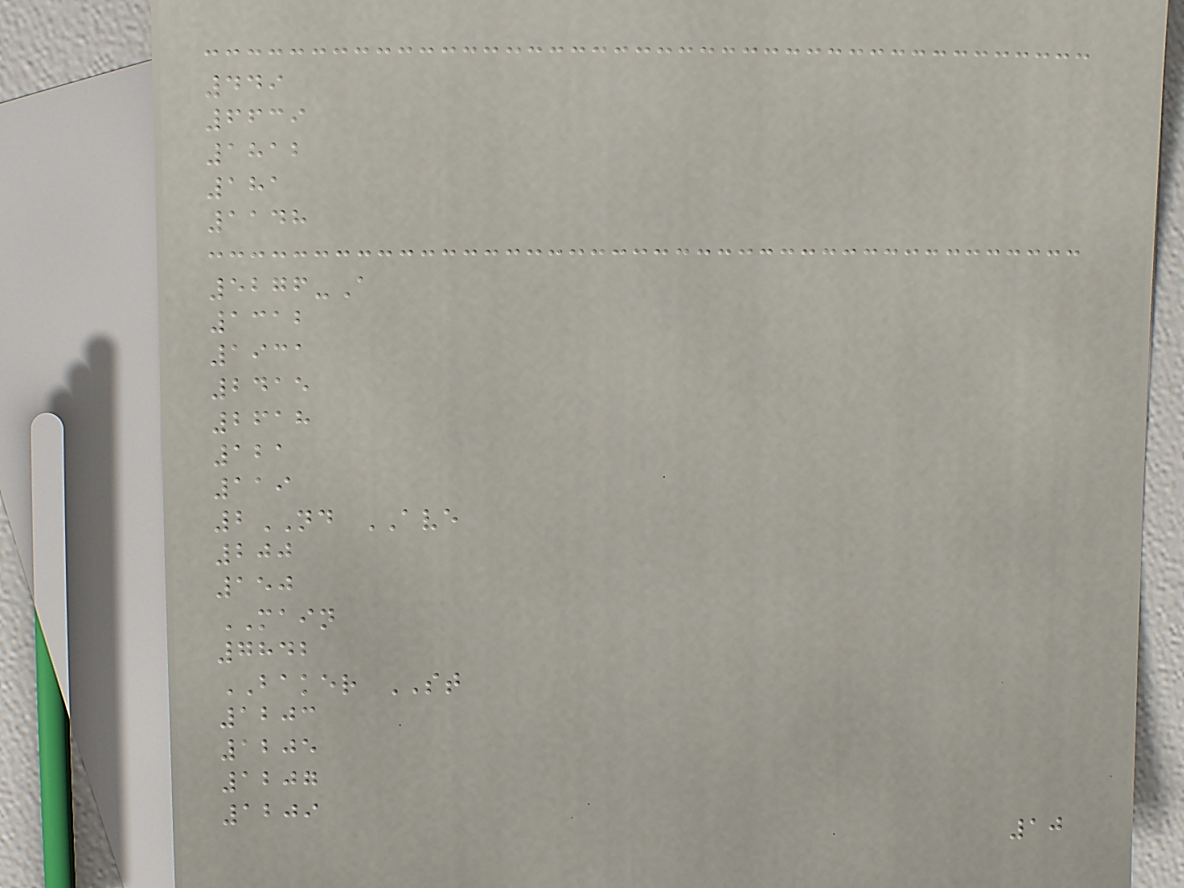449
6639
1812
181
1148
5276-A
1312
1931
2415
2618
121
119
2ND AVE
200
150
MAIN
7842
BAKER ST
1203
1205
1207
1209
10
